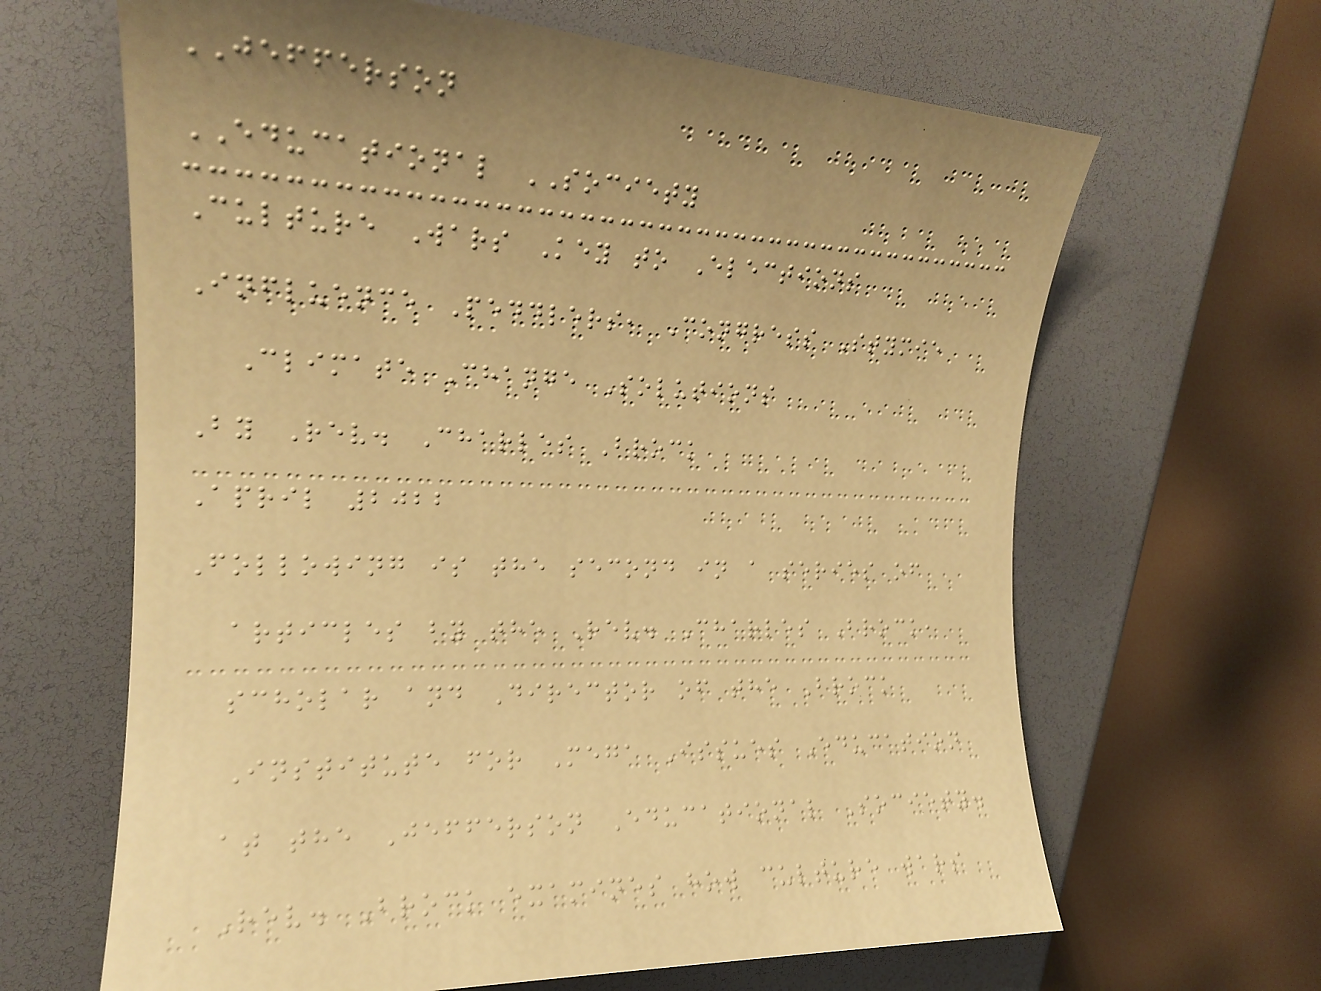JEFFERSON
EDUCATIONAL SOCIETY
Culture Wars Key to Elections
Influence Peddlers, Congress Stymie
Climate Change Solutions
By Rev. Charles Brock
April 2022
Following is the second in a series of
articles by the Rev. Charles Brock,
scholar and Director of the Brock
Institute for Mega Issues Education
at the Jefferson Educational Society.
Rev. Brock examines how culture wars
